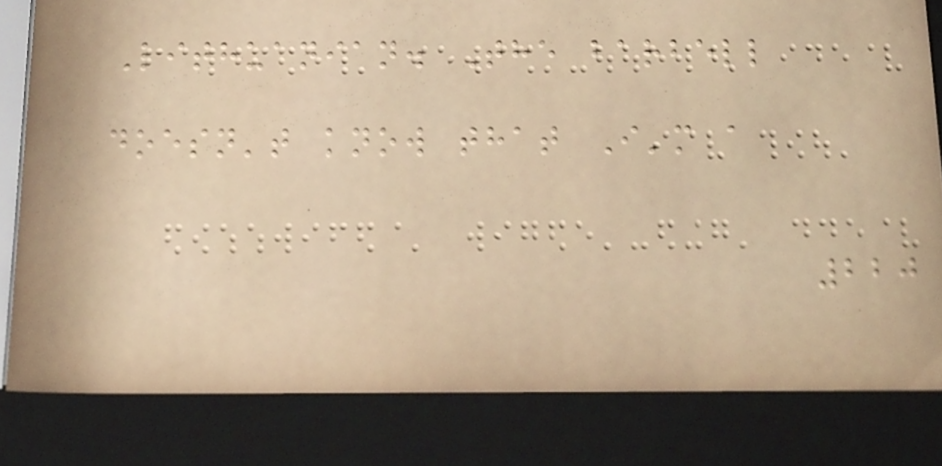Lithuanian. The barbell
doesn't know that I'm a
220
